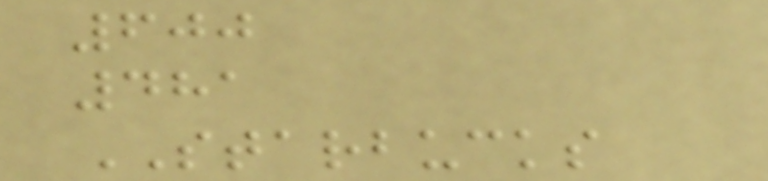600
481
STARBUCKS
